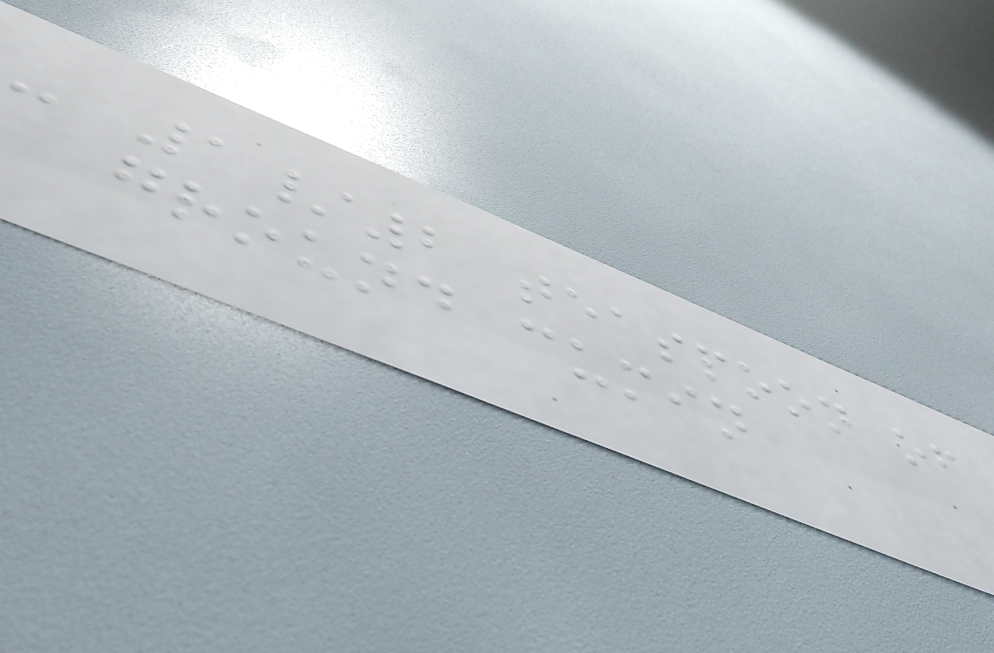- 1/2 teaspoon of
ground cumin
